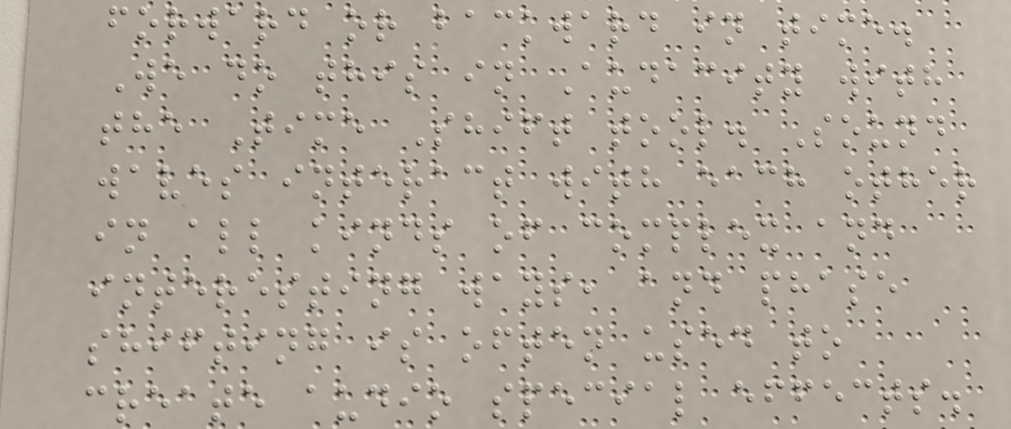forward or backward in time.
We do this in Audacity with
the Time Shift tool. Sound
waves interact with each other
in all kinds of complex and
interesting ways, and phase
shifting is often used to
create audio special effects.
